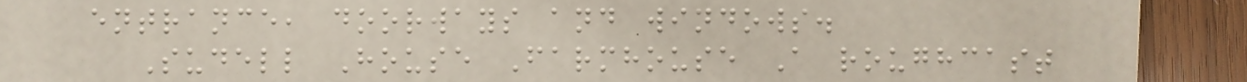entrance, doorways and windows.
Sudell House Farmhouse A roughcast
